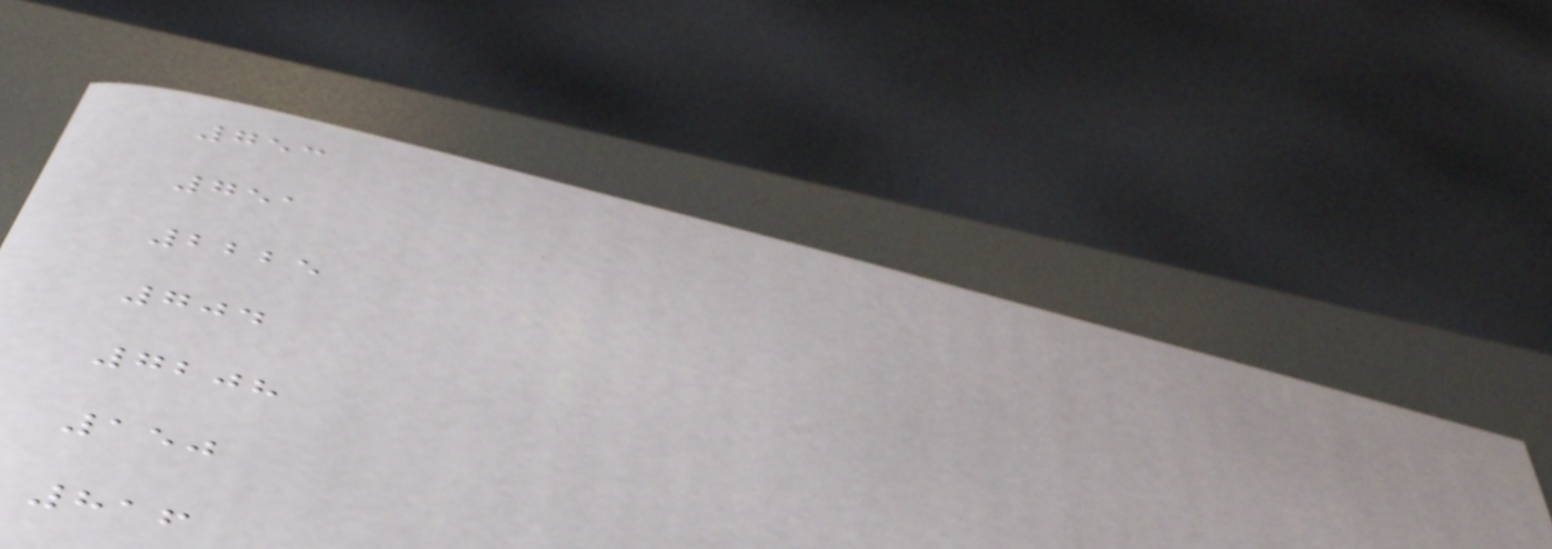753
751
2225
704
7208
150
816
